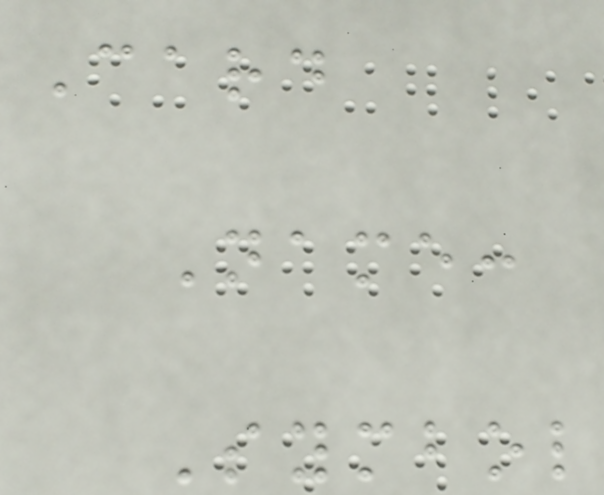Card
Name:
Symbol
